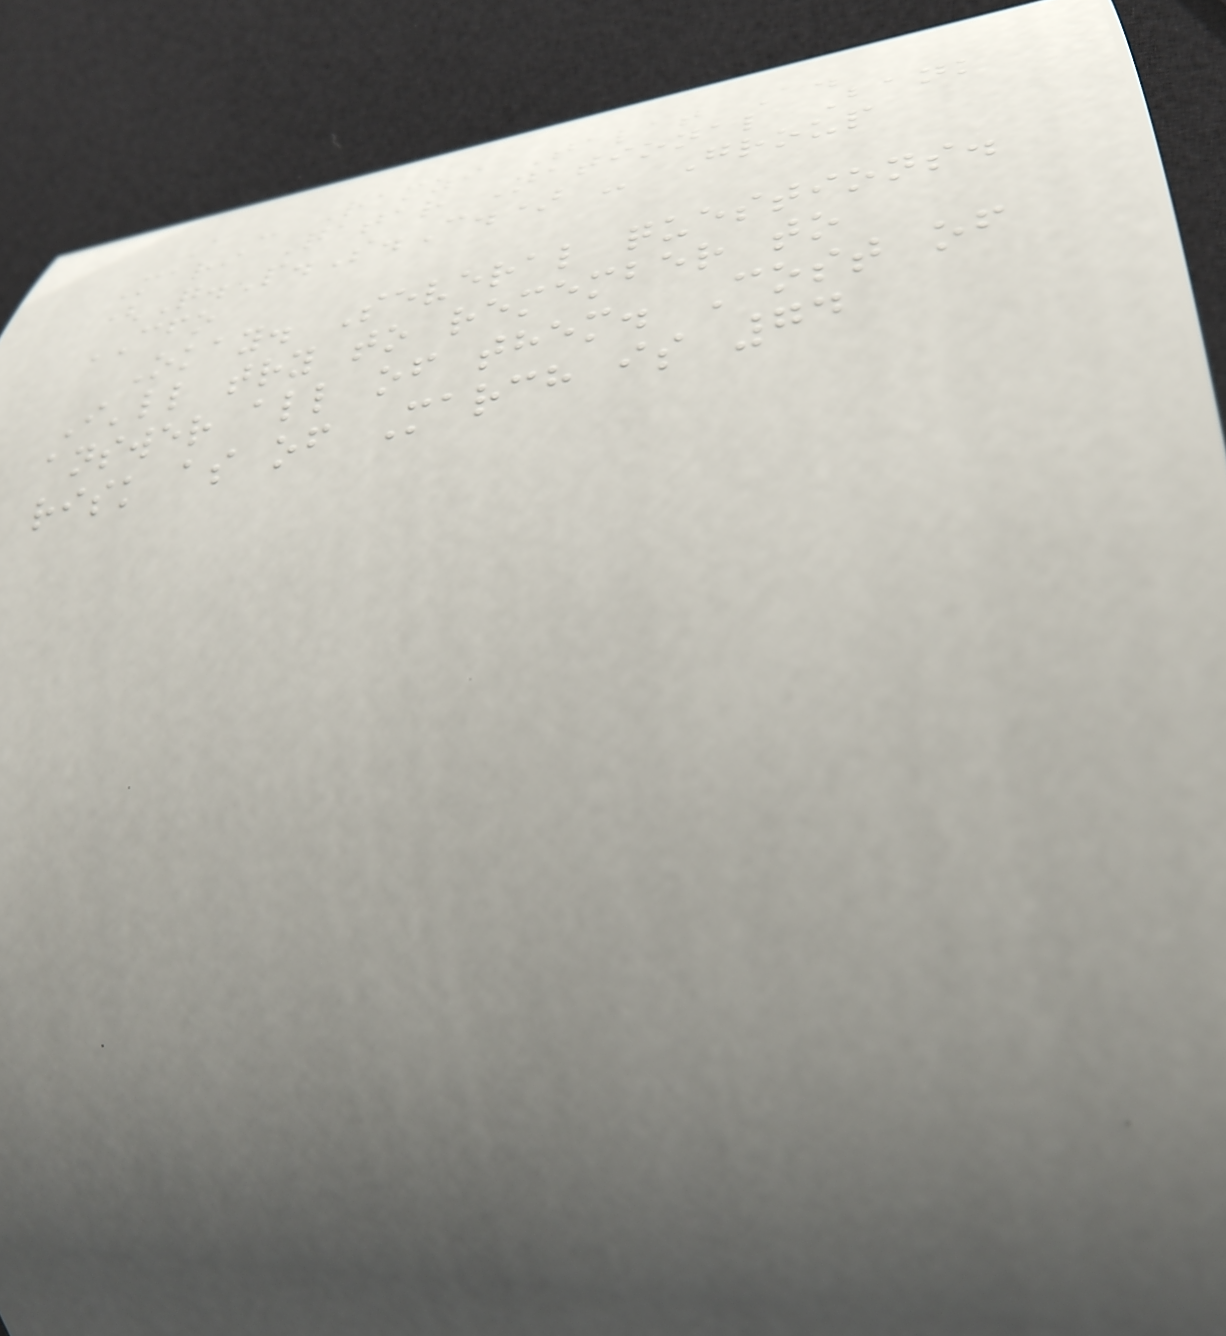A - Ramzi Talat A.
Mari Qatar National Bank
(Q.P.S.C.) - Group
CFO
Okay. Several questions.
I'll try to remember to
answer all of them. Cost of
risk as of March is 74
